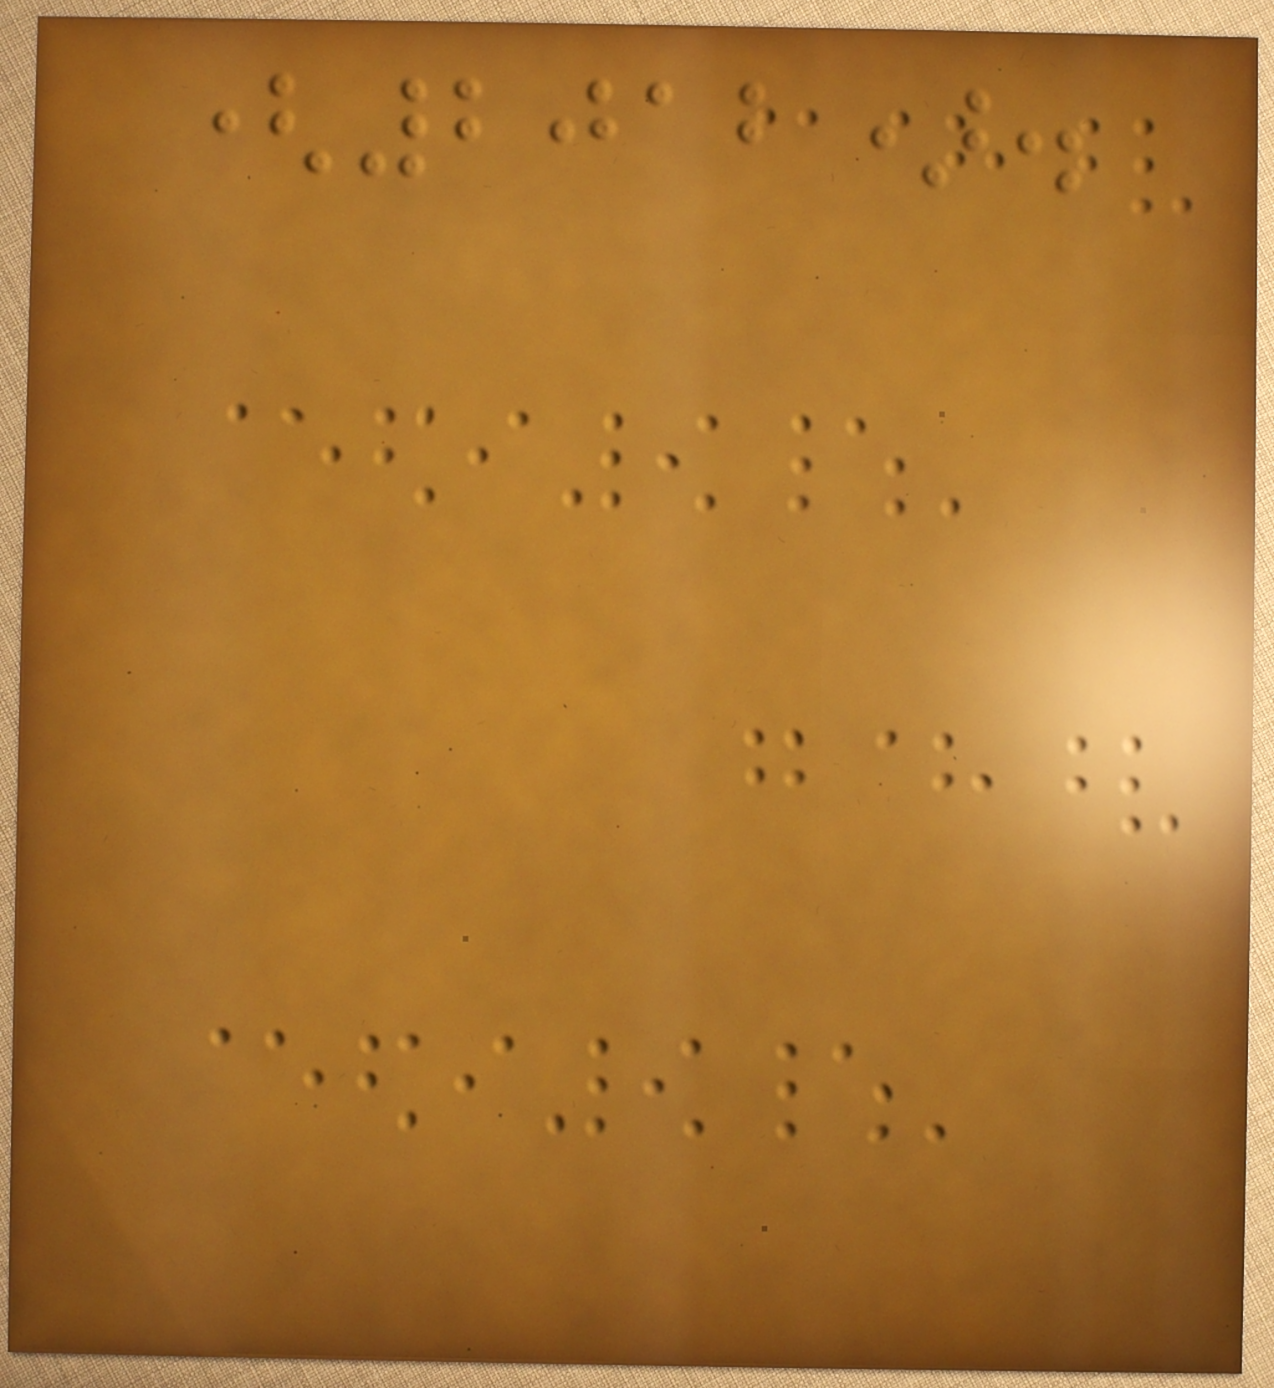(2012).
